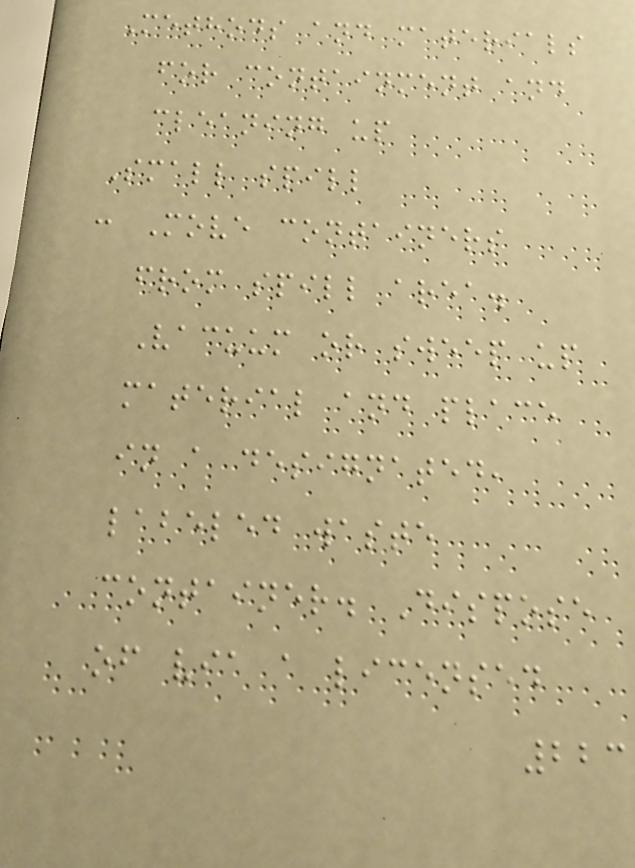Methods and materials
for containment and
cleaning up
Small spill
: Move containers
from spill area.
Vacuum or sweep up
material and place
in a designated,
labeled waste
container. Dispose
of via a licensed
223
